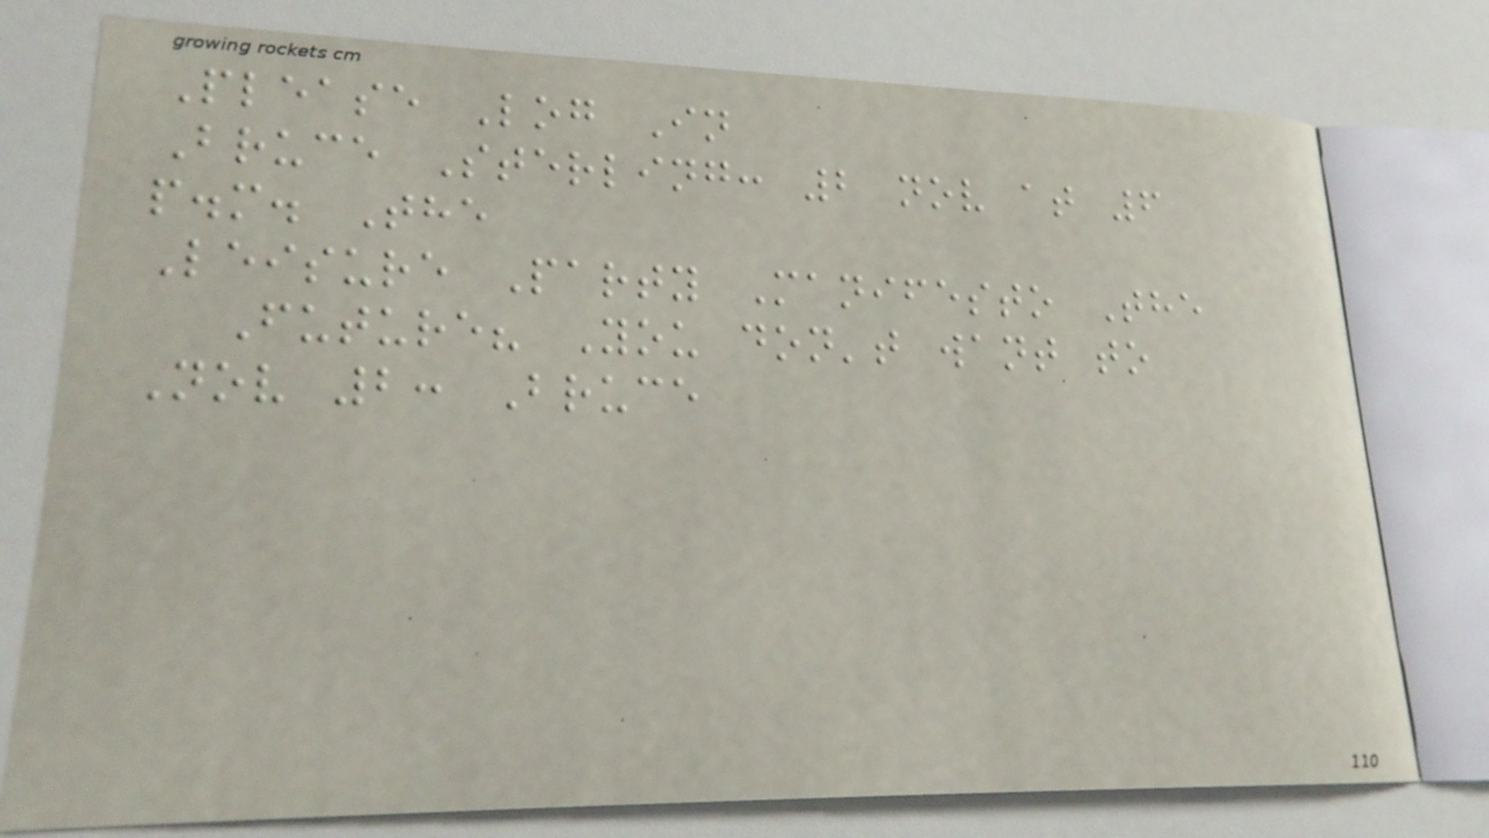Please Log In
Bruce Sterling: 2 nov at 6
p.m. The
Leisure Party Manifesto The
Future? You don't want to
Nov 2: Bruce
